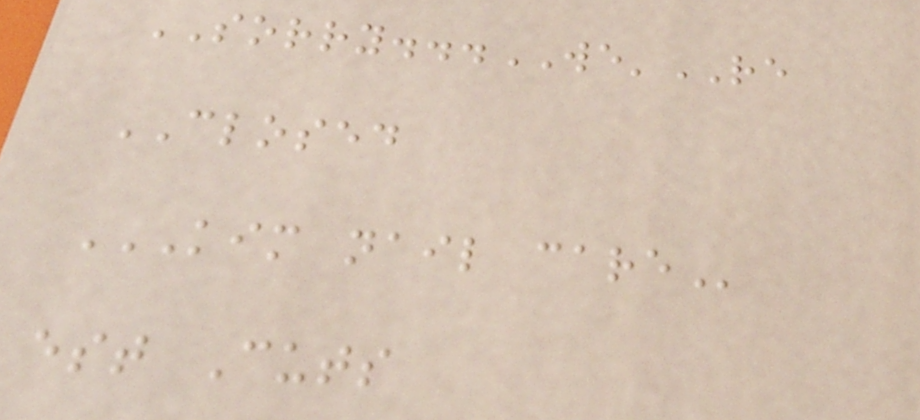SORRY...WE'RE
CLOSED
KIM NAIL CARE
est Cuts
